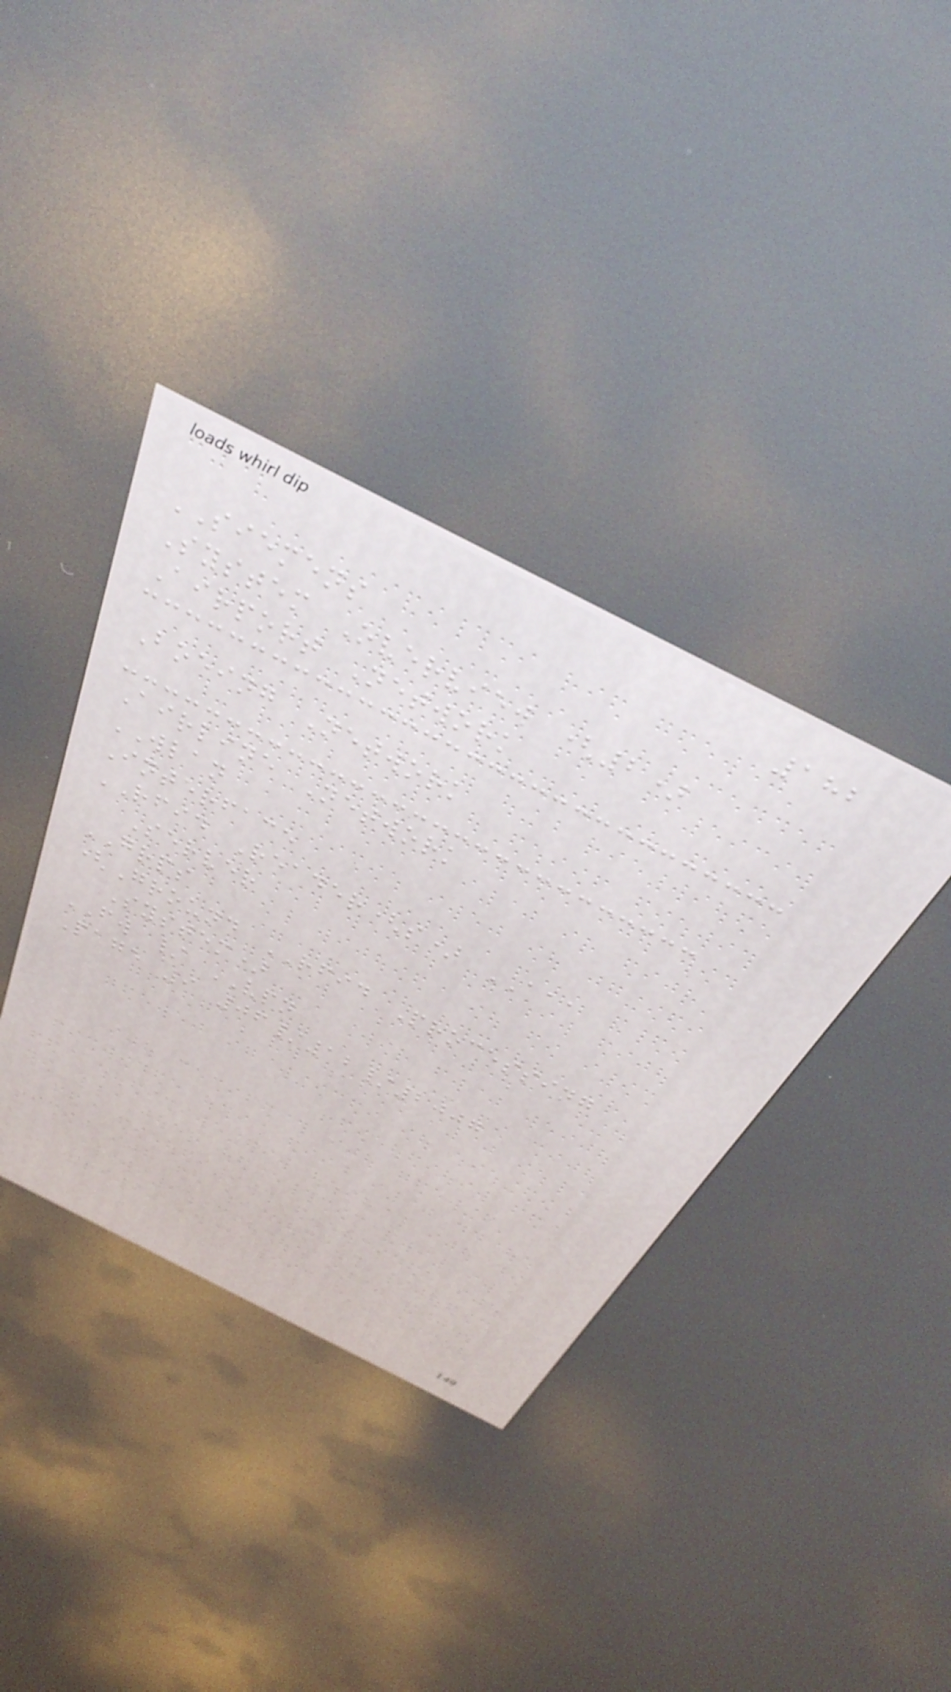182
SIEMENS
System Overview (2)
Airport Network
Boeing Network
Airline Network
WLAN
Interface
RFID Reader(s) AAA
Server
GRPS
(Ground RFID Processing
System)
FW / VPN
Page 9 06/12/2007
